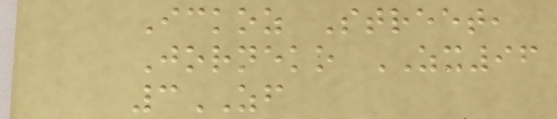Ickoz Street,
Jorneko ZX96
3ZF
